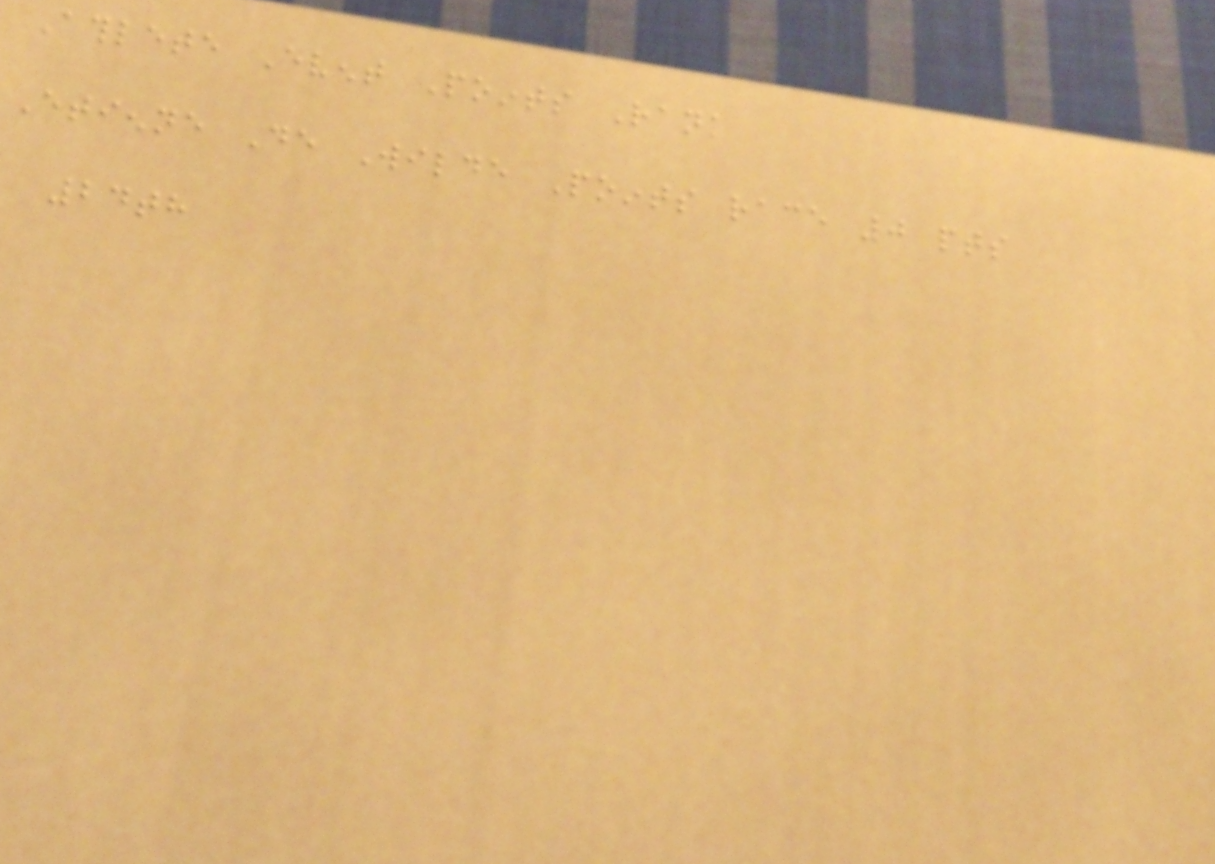Athlete Event Points Rank
Etienne De Wilde Points race 0 pts
24th
